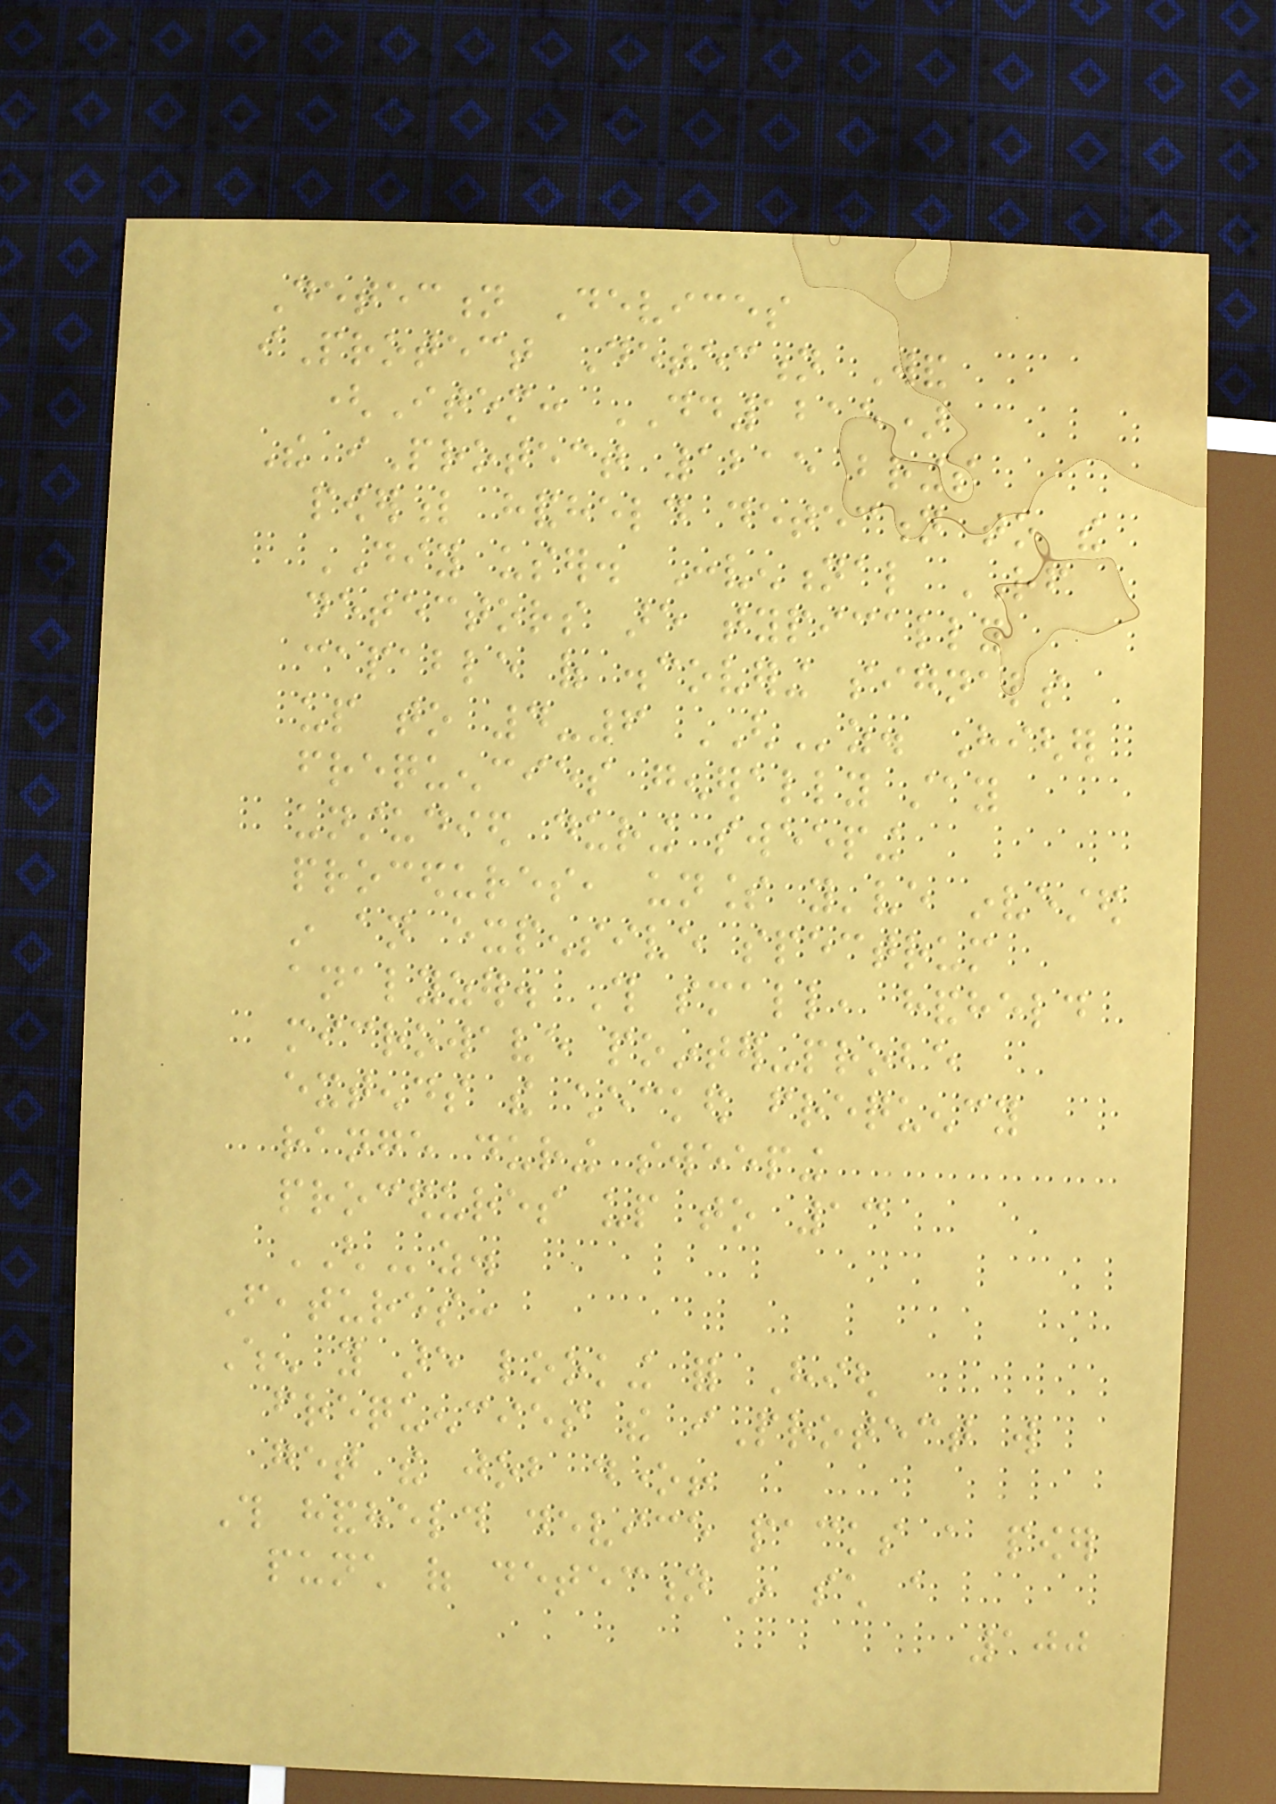Detection Devices
iProtect Detection Wand
(Item: DD1215)
The iProtect 1215 brings
powerful handheld detection to the
DIY user. Conventional RF
detectors are typically
capable of discovering signals
up to 4-6 GHz. Higher
frequencies generally stay
unstudied during sweeping
procedures, unless you've invested
in an expensive spectrum
analyzer. This small, handheld
microwave pointer-probe
extends the checked frequency
range during sweeping
procedures up to 13
GHz.
Features:
When you are looking for High
frequencies the iProtect will
get the job done!
This handheld device packs a power
punch of detection in such a
100
